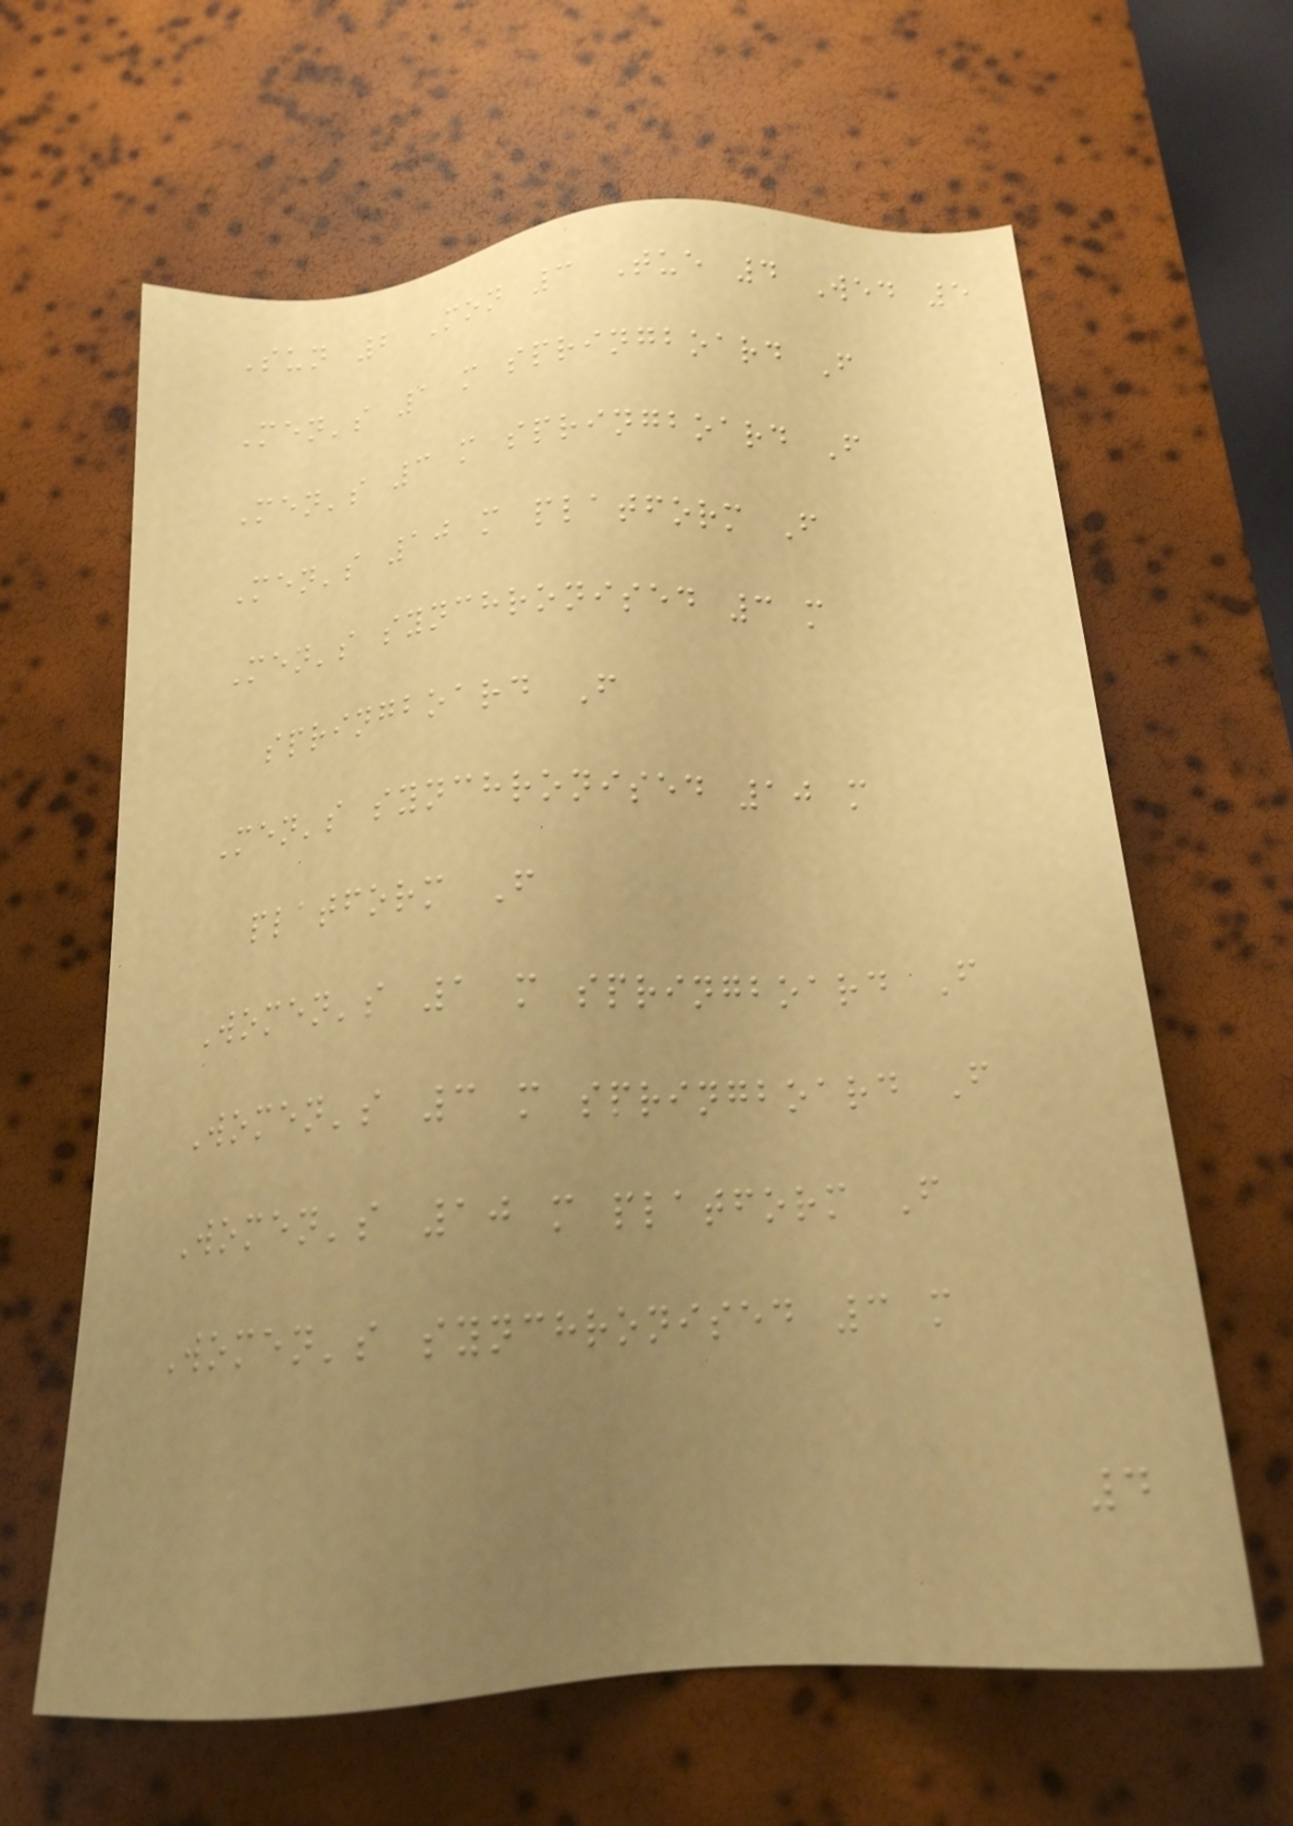Sun 2 Mon 3 Tue 4 Wed 5
Men's 1 m springboard F
Men's 3 m springboard F
Men's 10 m platform F
Men's synchronised 3 m
springboard F
Men's synchronised 10 m
platform F
Women's 1 m springboard F
Women's 3 m springboard F
Women's 10 m platform F
Women's synchronised 3 m
4
